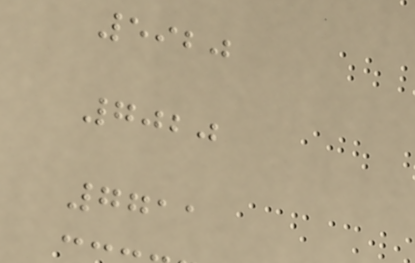5920
7020
7711
